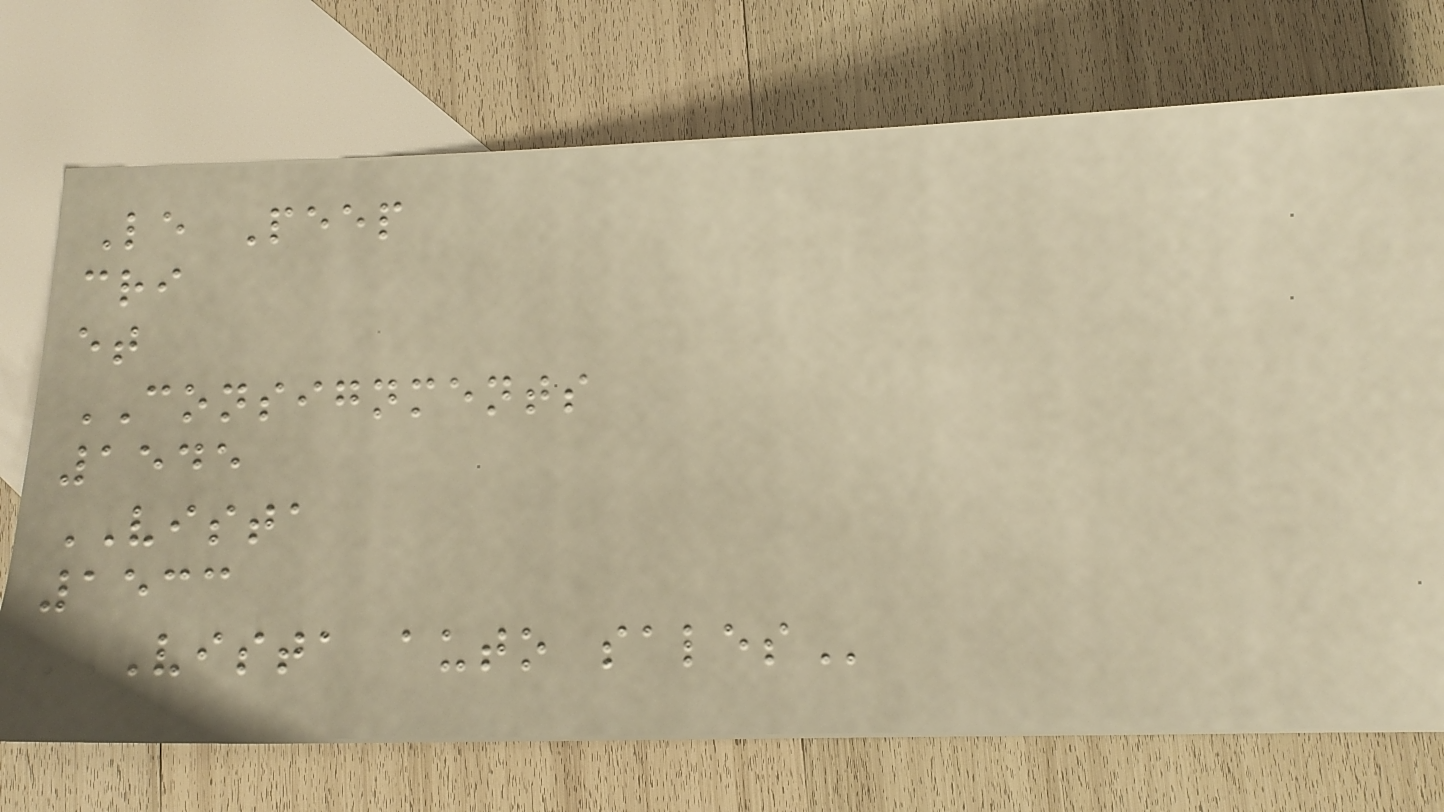Le Peep
cri
et
CONSIGNMENTS
1545
VISTA
1533
VISTA AUTO SALES
